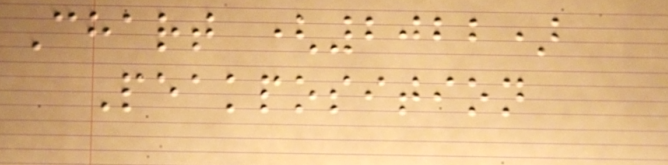Chart (2022)
Peakposition
